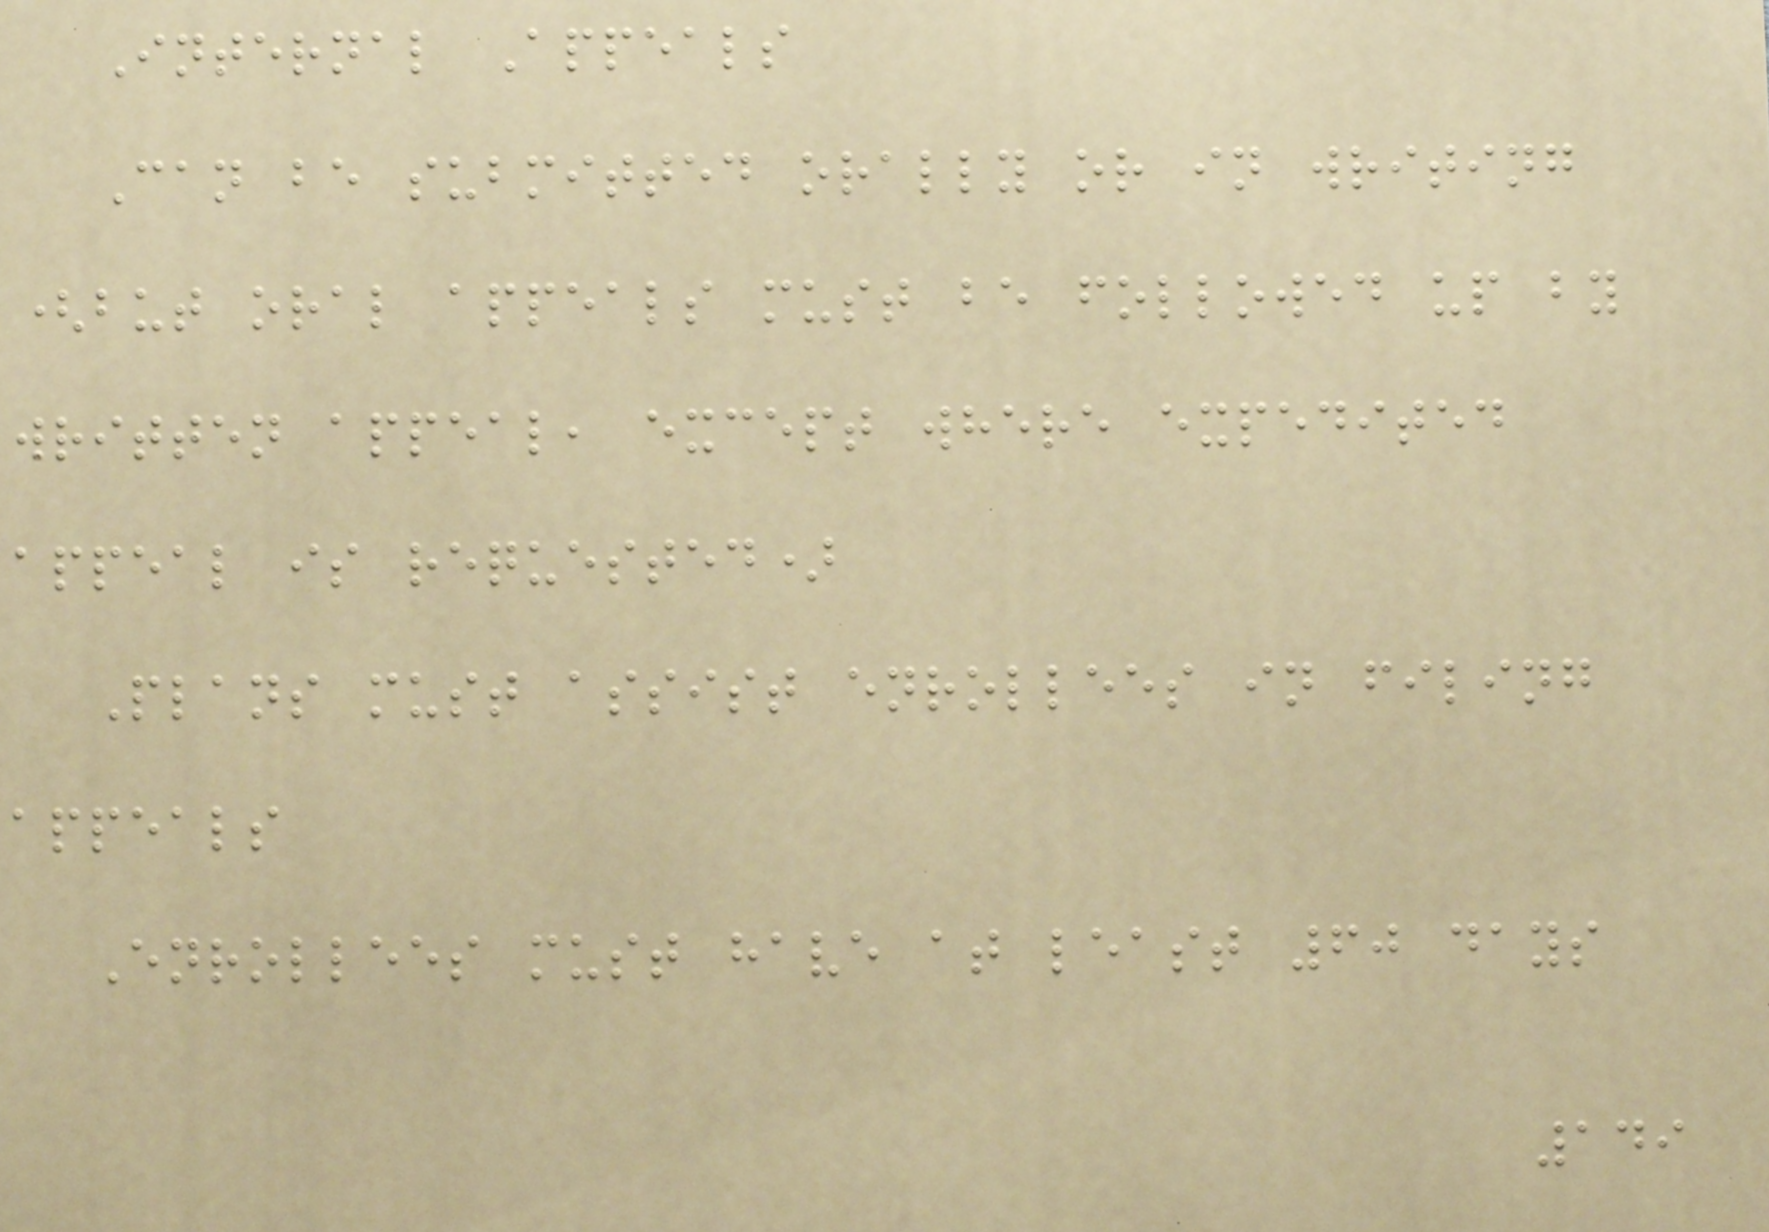Internal Appeals
Can be submitted orally or in writing
(but oral appeals must be followed up by
written appeal, except where expedited
appeal is requested)
Plans must assist enrollees in filing
appeals
Enrollees must have at least 60 days
149
